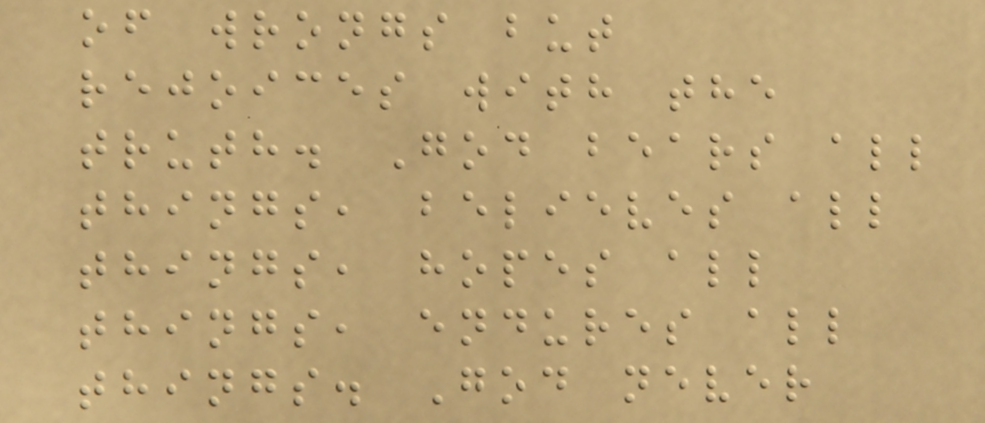of wrongs but
rejoices with the
truth. God bears all
things, believes all
things, hopes all
things, endures all
things. God never
